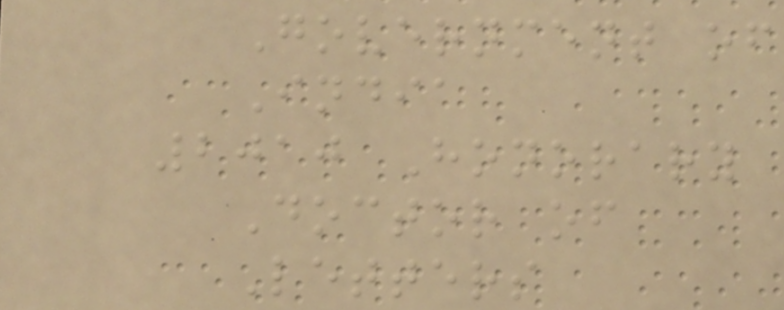Government of
India
2010 Honorary
Doctor of
Letters
